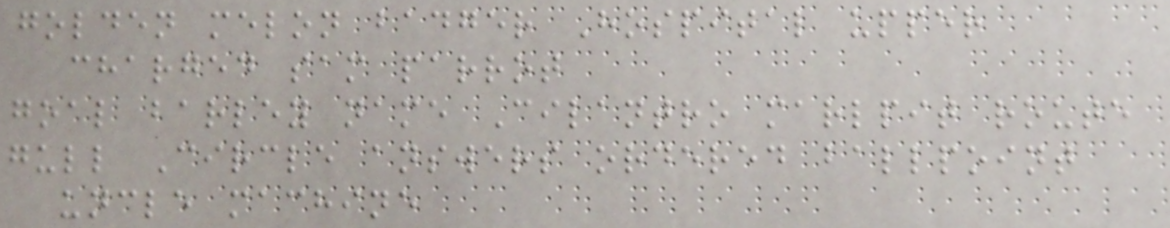golden melon badger Hospital upper
charged sam parrot
goal barley name Cilantro marlpit route
gull Circle answers ordered ballpoint
uncle machine
